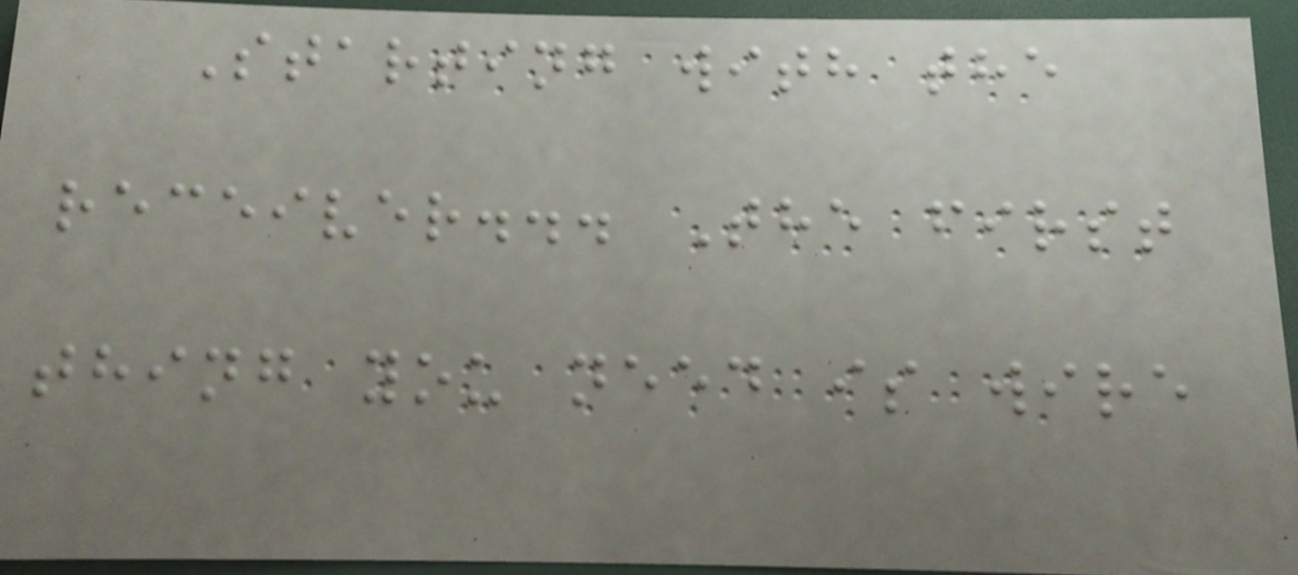Starting with the
receiver... The first
thing you need is wire
